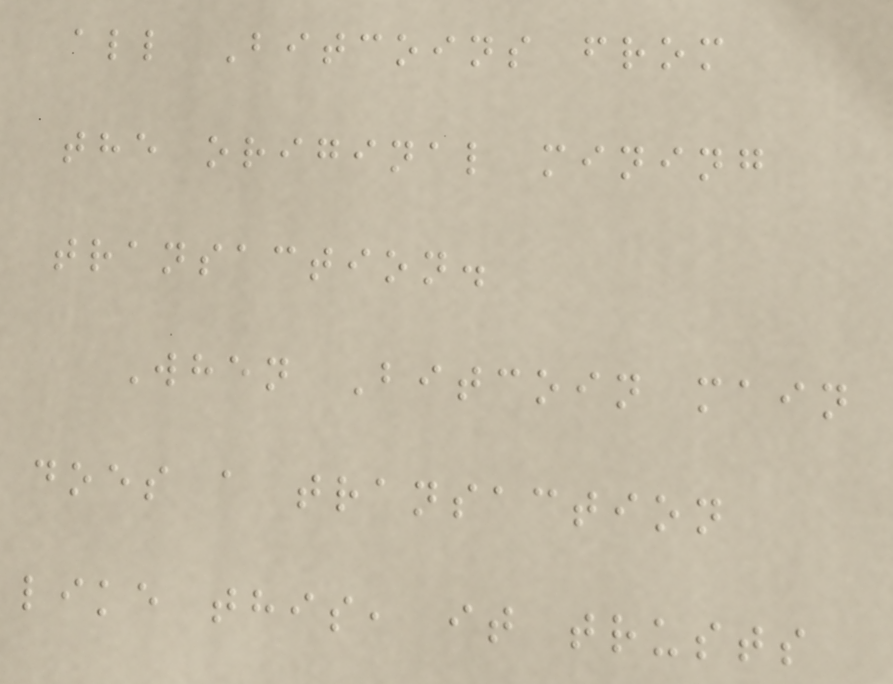all Bitcoins from
the original mining
transaction.
When Bitcoin main
does a transaction
like this, it trusts
